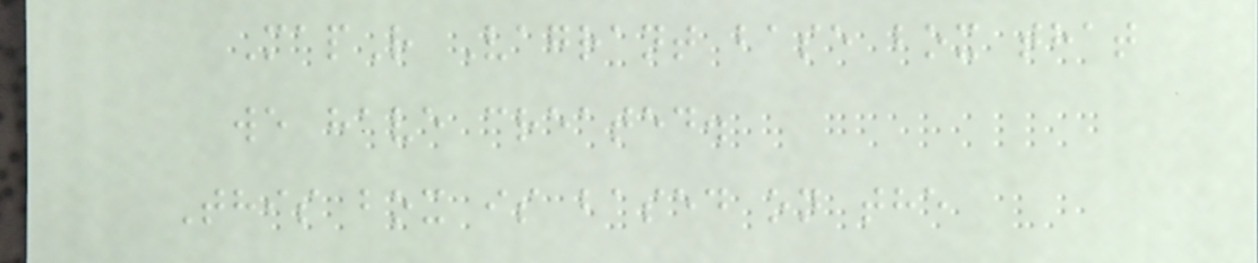MapR Vagrant base box that
we have created.
This box is based on the
